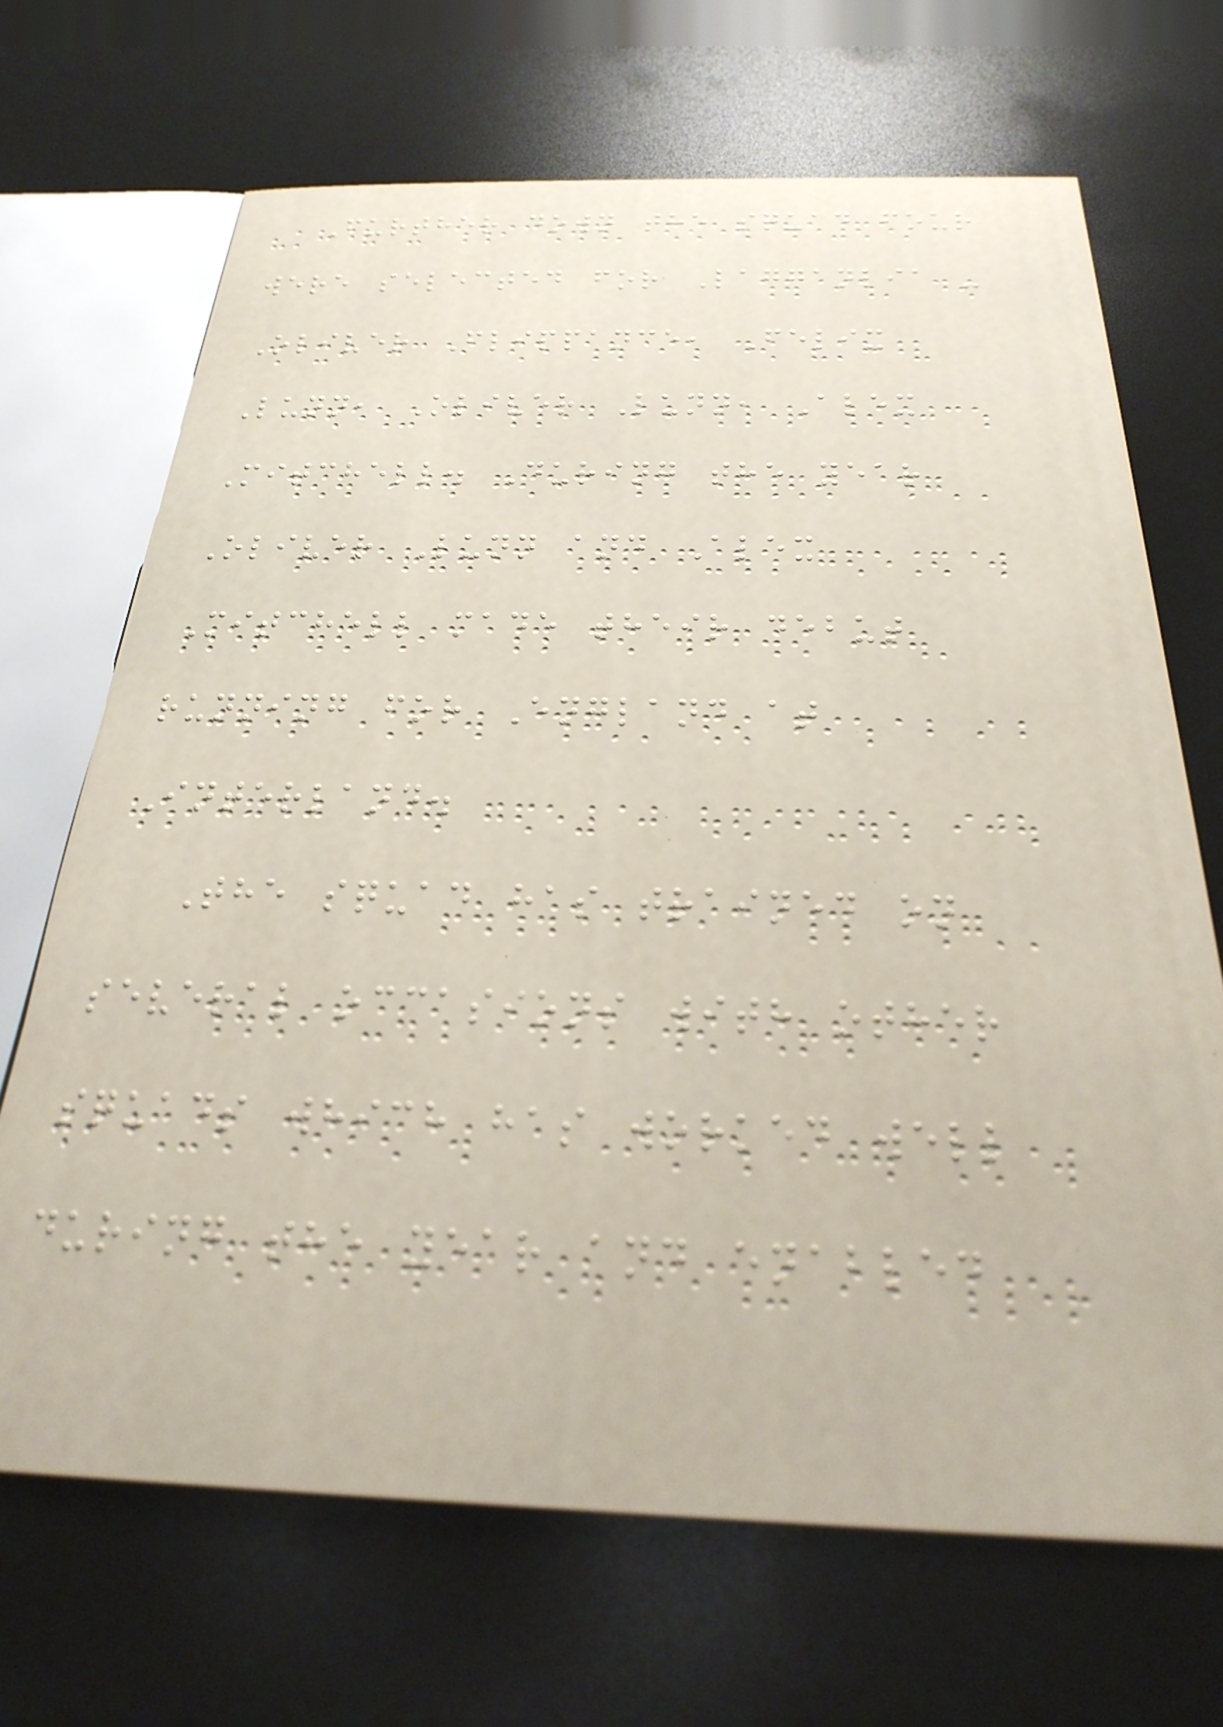Further down the squad four
were selected for Lagganlia -
Oliver Flippance, Felix
Lunn, Oliver Lunn, Alex
Mitchell. During the year
Oliver Lunn and Alex
Mitchell made their debut
running for England at
Interland.
The squad has trained on
several occasions with other
squads which has worked well
during the year and enabled
